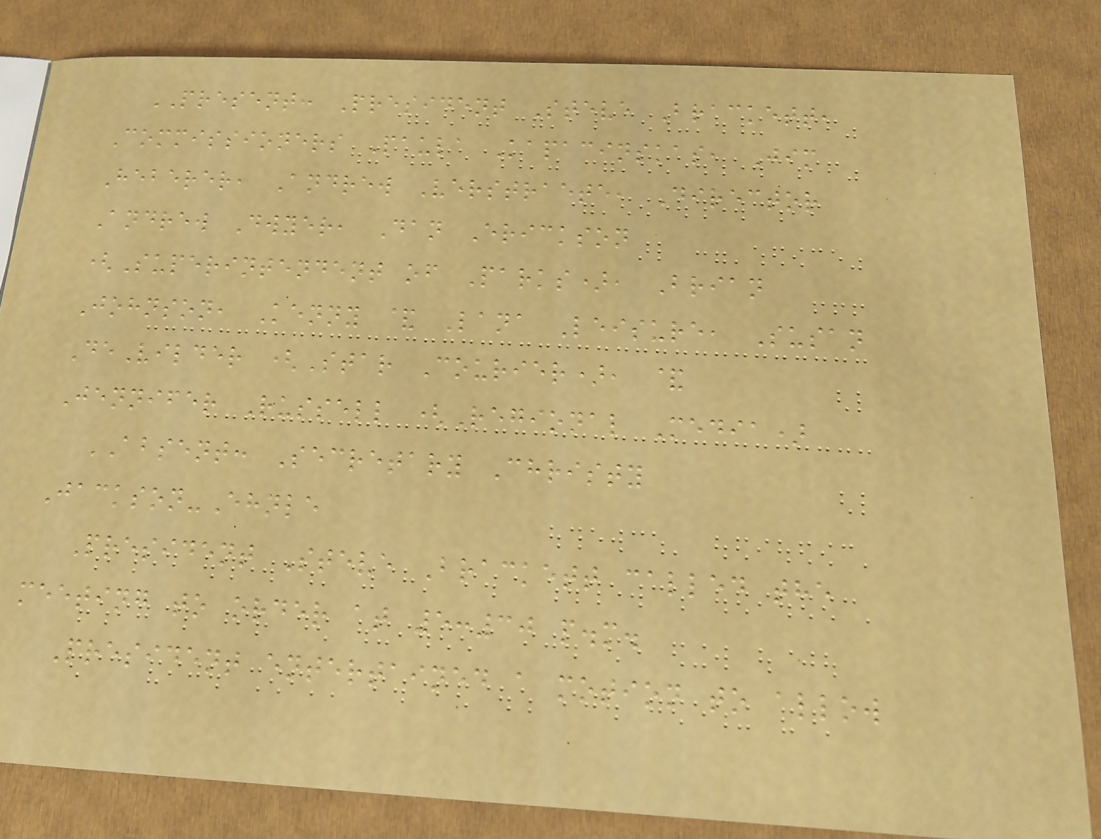PRESENT: President Steve Brackett,
Commissioners Paula Kapacinskas, Jim
Heberer, Andrew Verstraete, Director
Andrew Dwyer, Dan Erickson
(Superintendent of Parks), Brian
Johnson, Kenny & Lana Leisure, Susan
DeVilder (Star Courier), &
Jennifer Russell (Regional Media)
ABSENT: Secretary Christy
Jackson-Ehnle
President Steve Brackett called the
meeting to order at 5:30 p.m.
President entertained a motion to allow
